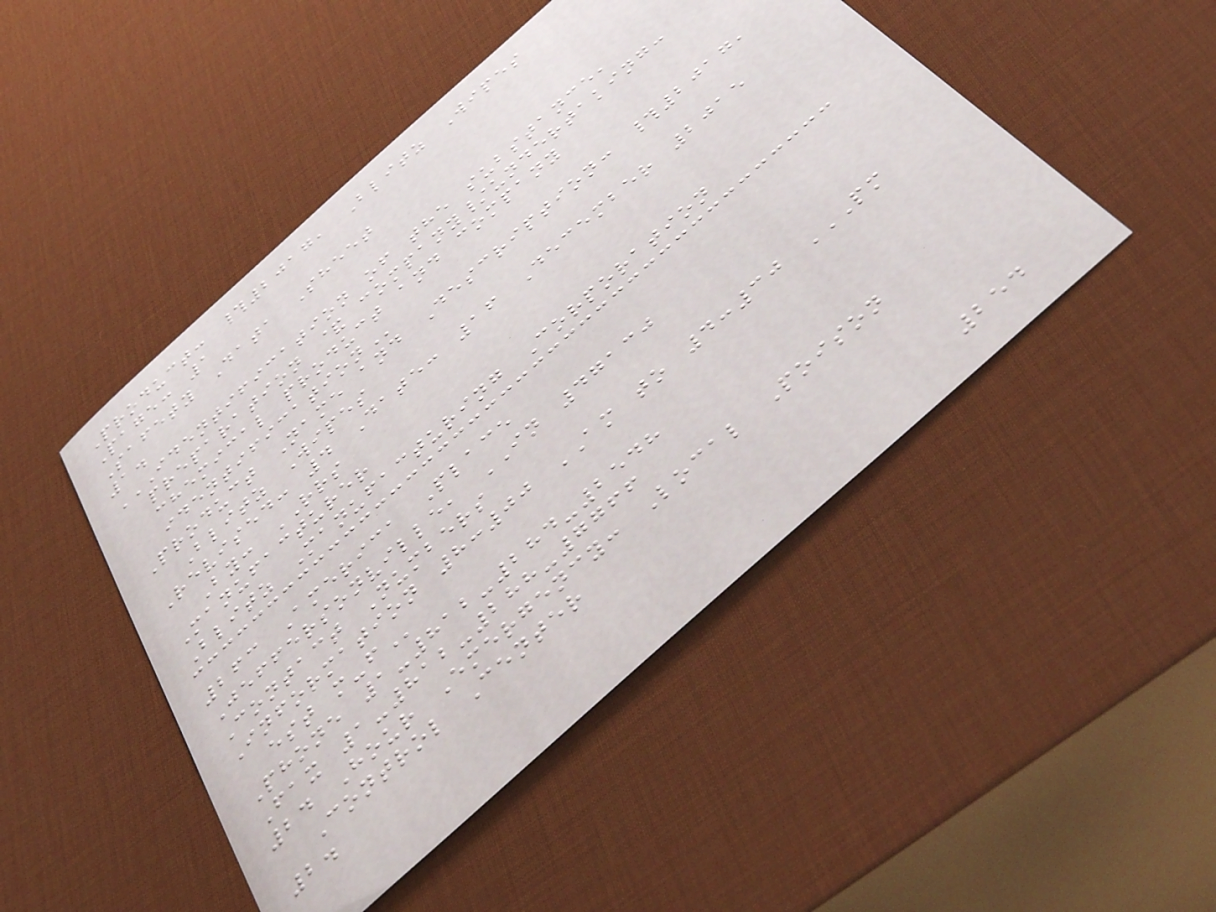Product: #2017, Blitz Wipes
Page: 1
Safety Data Sheet
1.
IDENTIFICATION OF THE SUBSTANCE,
PREPARATION & COMPANY/UNDERTAKING:
CHEMICAL PRODUCT AND COMPANY
IDENTIFICATION
Product Name and Description: #2017,
Blitz Wipes
Revised: 4 Date: 16 December 2015
By: RRS
Manufacturer
Blitz Manufacturing Corporation
263 America Place
Jeffersonville, IN 47130
Contact Numbers
Information 8:00 AM to 4:30 PM
EST M-F
Phone 1-812-284-2548
Fax 1-812-288-7766
24 Hour Emergency: Local Poison
Control Center
2.
254
